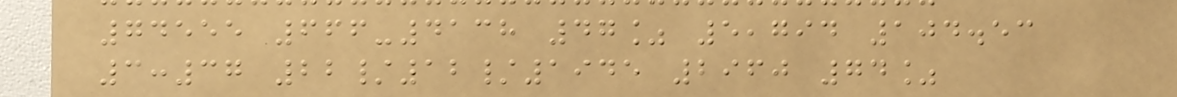74555 666-4138 47% 5,794 104.53
3:37 22/12/1945 2960 74%
